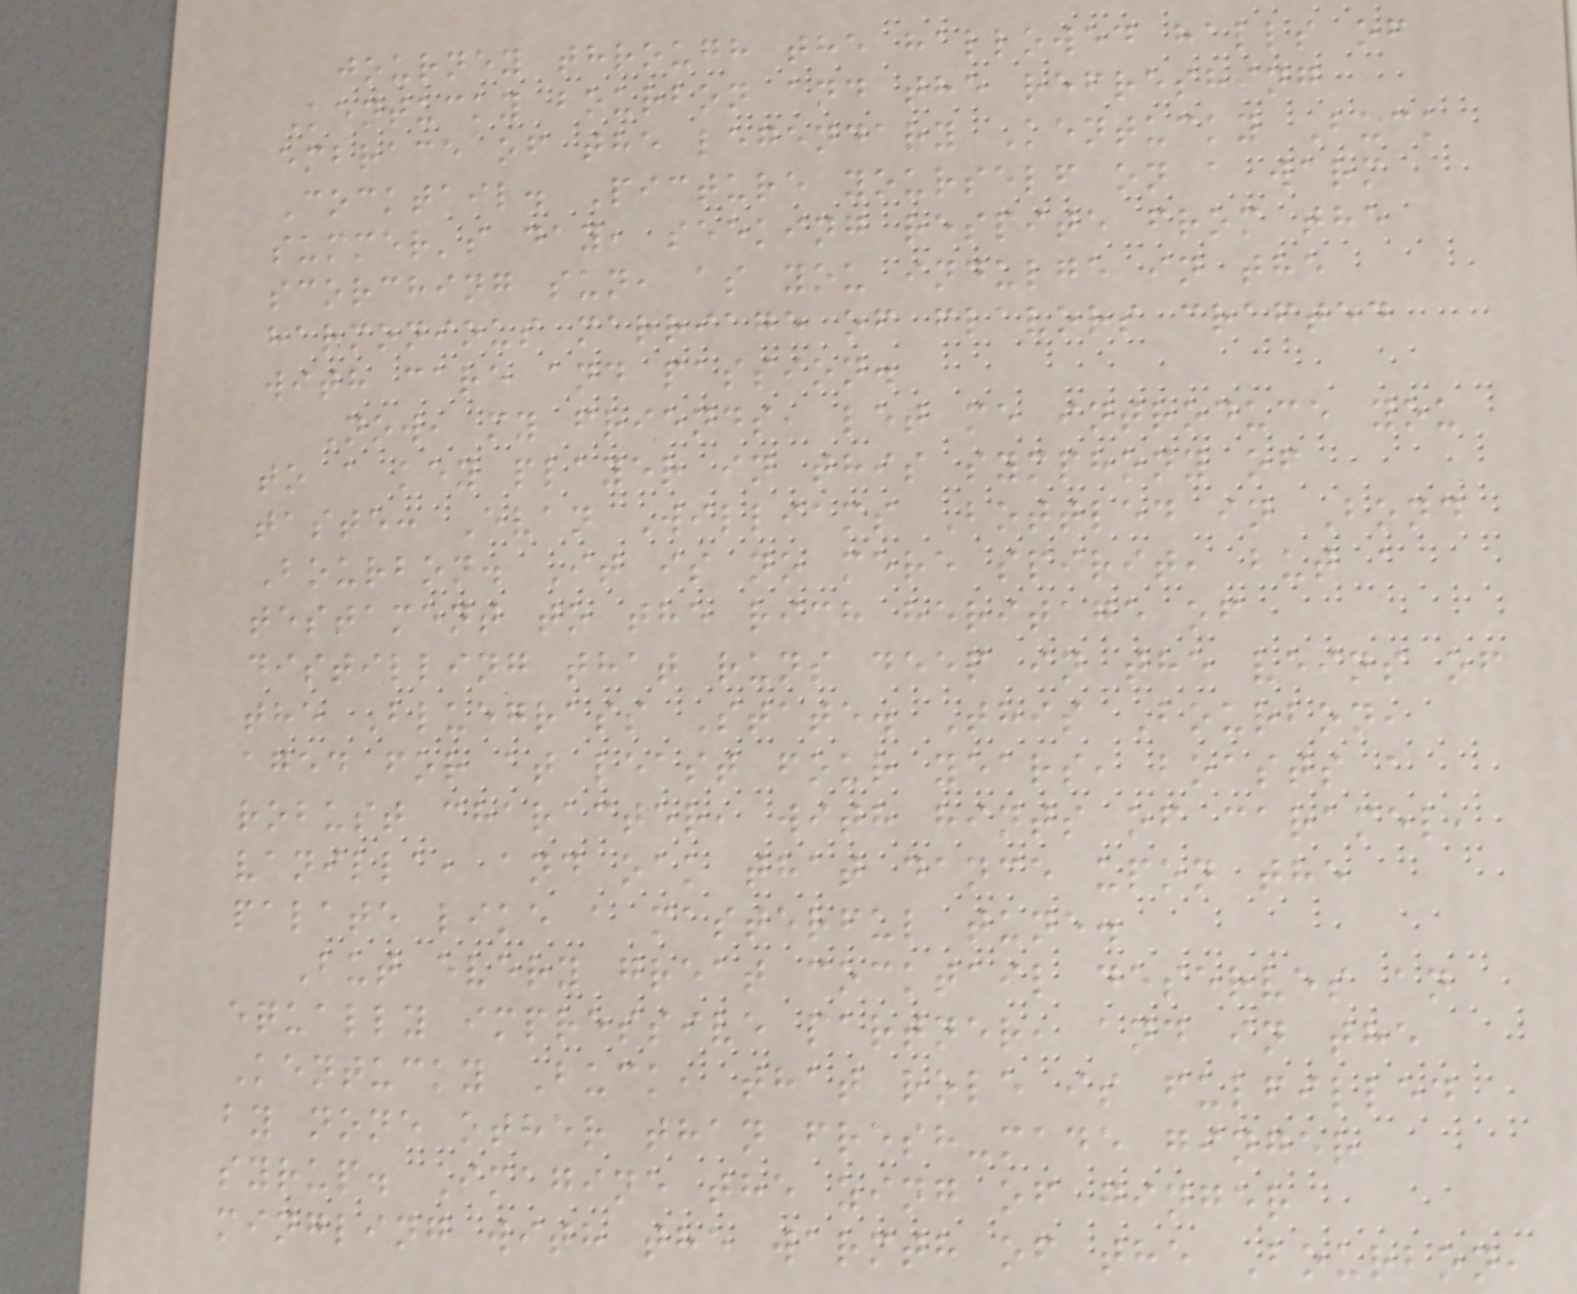journey through the hallowed halls of
Kentucky bourbon and the refreshing
embrace of the legendary Kentucky Buck
Cocktail. Picture yourself on a warm
summer's day, seeking respite from the
scorching sun, as you indulge in the
harmonious marriage of flavors crafted
with care and passion.
Now, my friends, let me introduce you
to a key player in this symphony of
taste: Evan Williams Bottled in Bond
Bourbon. It is no mere spirit, but a
testament to the rich heritage of
distilling that runs deep in the veins of
the Bluegrass State. This Bourbon,
aged for at least four years, boasts a
robust character, with hints of caramel,
vanilla, and oak that dance upon the
palate like a masterful tune.
But every great cocktail deserves an
equally impressive partner, and in the
Kentucky Buck, that role is fulfilled
by none other than fresh-made ginger
syrup. Imagine the zing of ginger
mingling with the warmth of the Bourbon,
